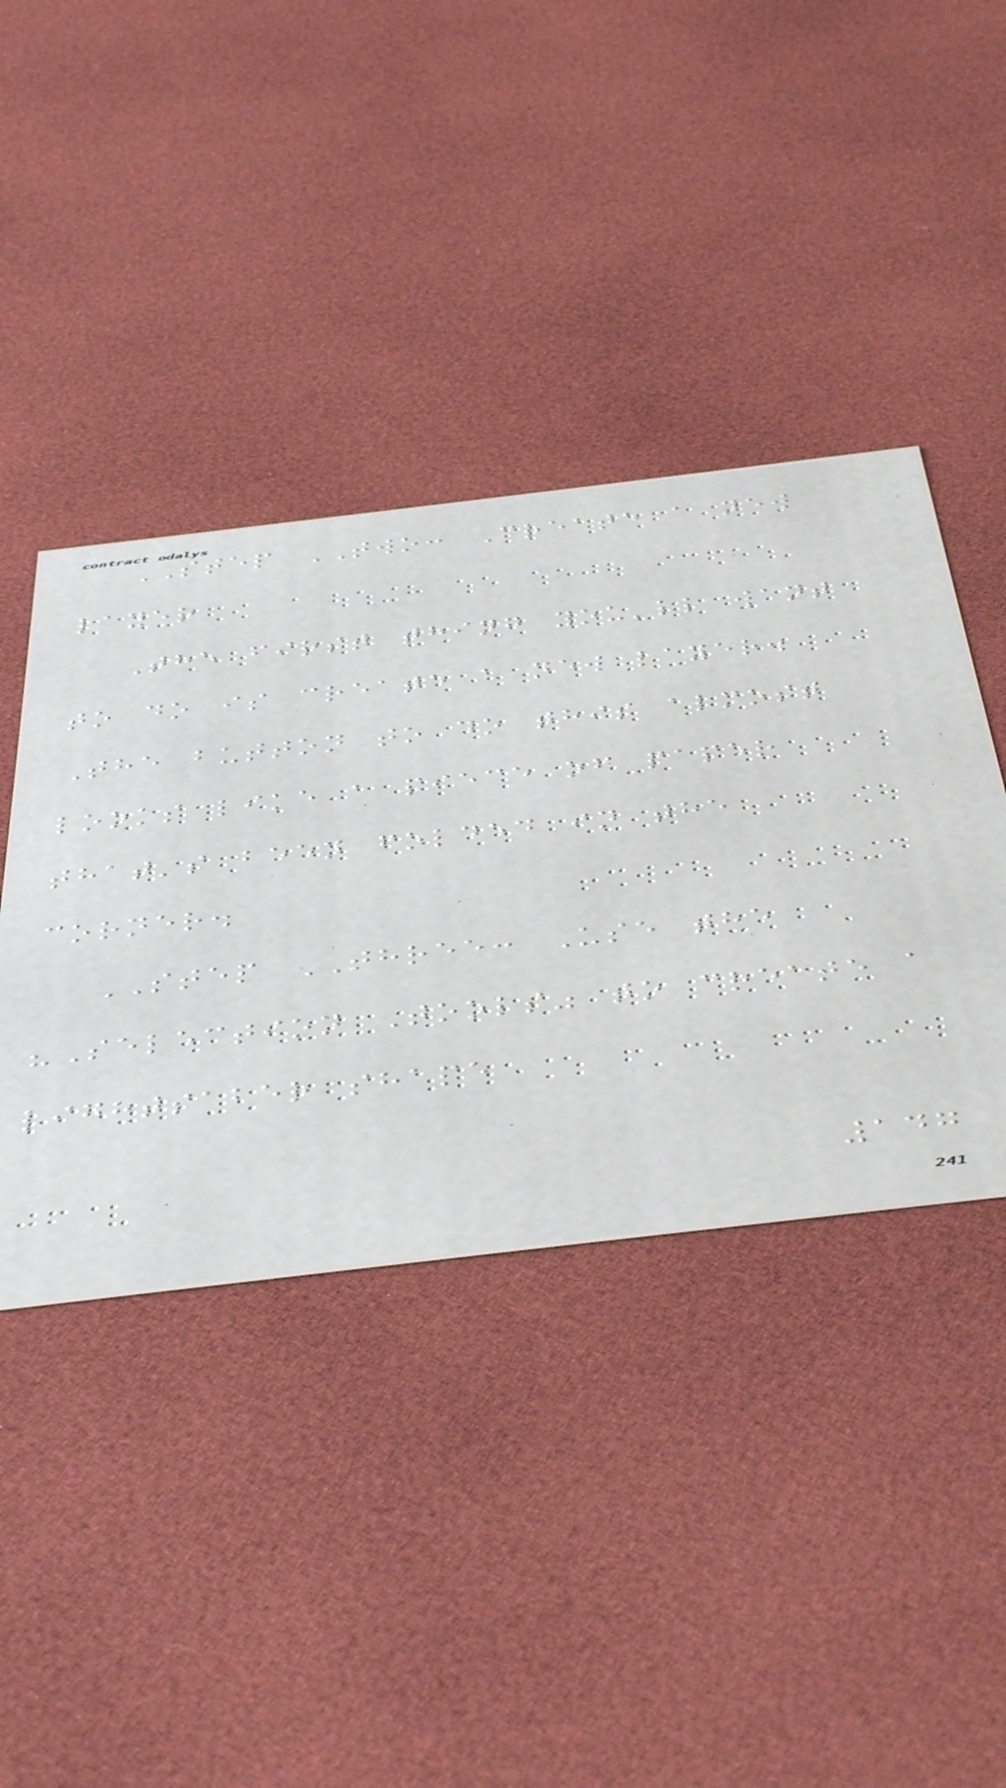STEP TWO: Create a new
layer
The first thing you'll want
to do is create a new layer.
The button to do this almost
looks like a piece of paper
that's been folded in the
corner.
STEP THREE: Use the
"Selection Tools" to create a
lightsaber shape
147
